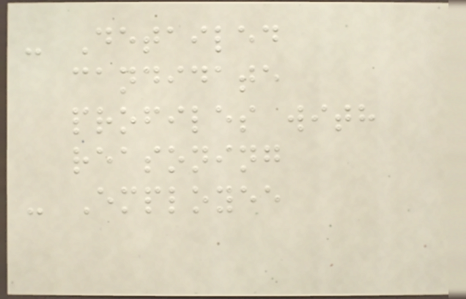- Detailed
candidate
profiles with
reasoning
- Employee
